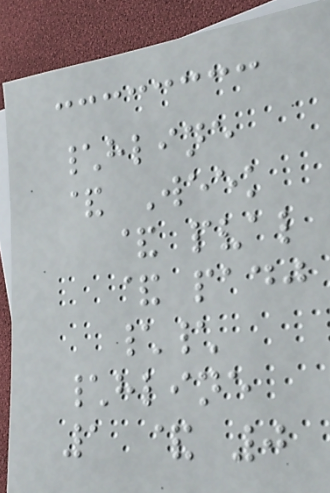\hline
& Week
& pval
& padj
\\
\hline
1 & 0
